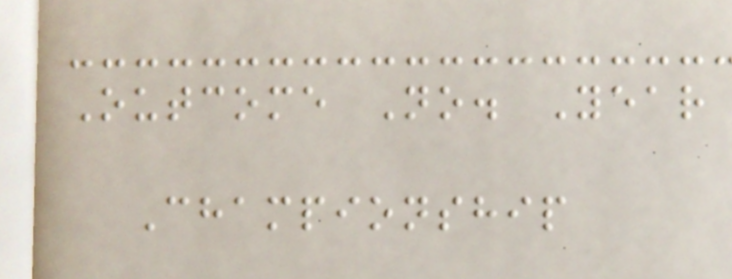Outcome No. Year
Championship
